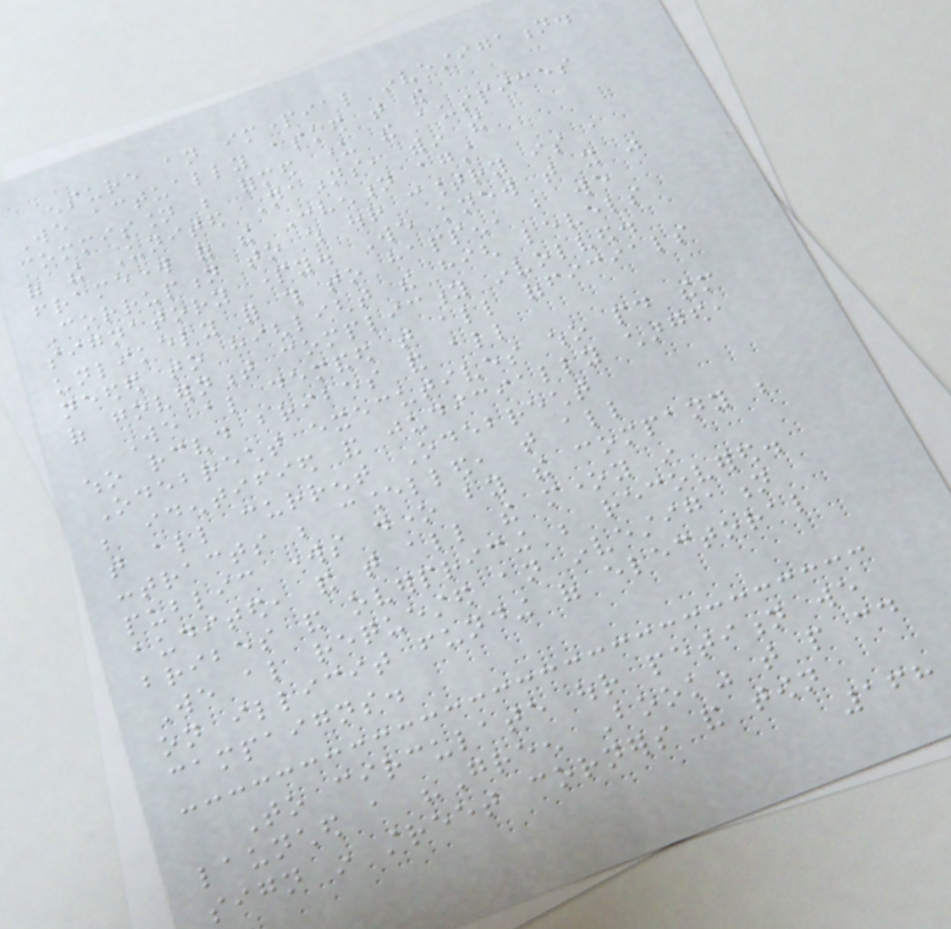ensure an impartial investigation.
We actually asked that the
commission be formed under the auspices
of the United Nations, within the
framework of the Convention against
Corruption to which our country is a
signatory party. We knew that it was
unlikely for this to happen, but we
needed to highlight the high levels
of government complicity involved.
We also demanded that all officials
who received bribes and all
Odebrecht executives who paid them
be identified and judicially charged,
that all current Odebrecht
contracts be cancelled, that all
public works done by the company be
audited, and that all the money in
bribes and overpricing be recovered.
We also requested an investigation
on illicit funding of electoral
campaigns.
To circulate our petition we
launched a "Green Book" that people could
sign in street corners and town
168
